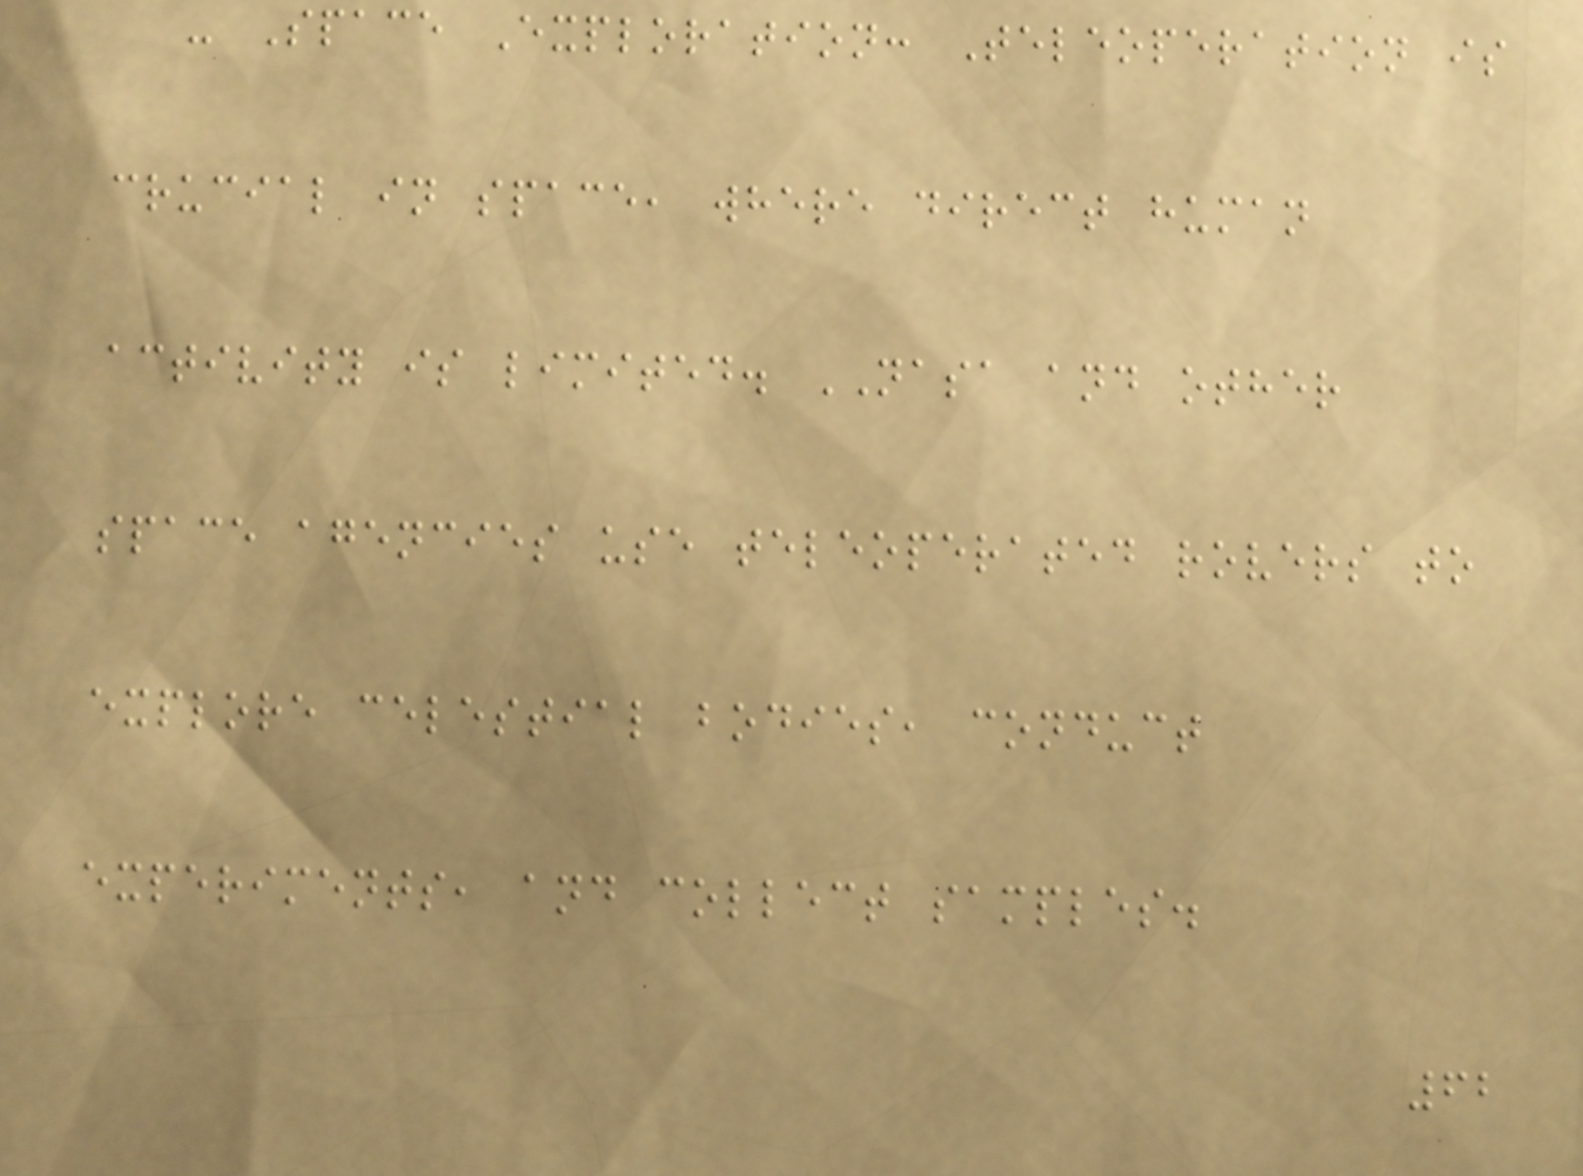- Space Exploration: Teleoperation is
crucial in space, where direct human
activity is limited. NASA and other
space agencies use teleoperated rovers to
explore celestial bodies, conduct
experiments, and collect samples.
62
